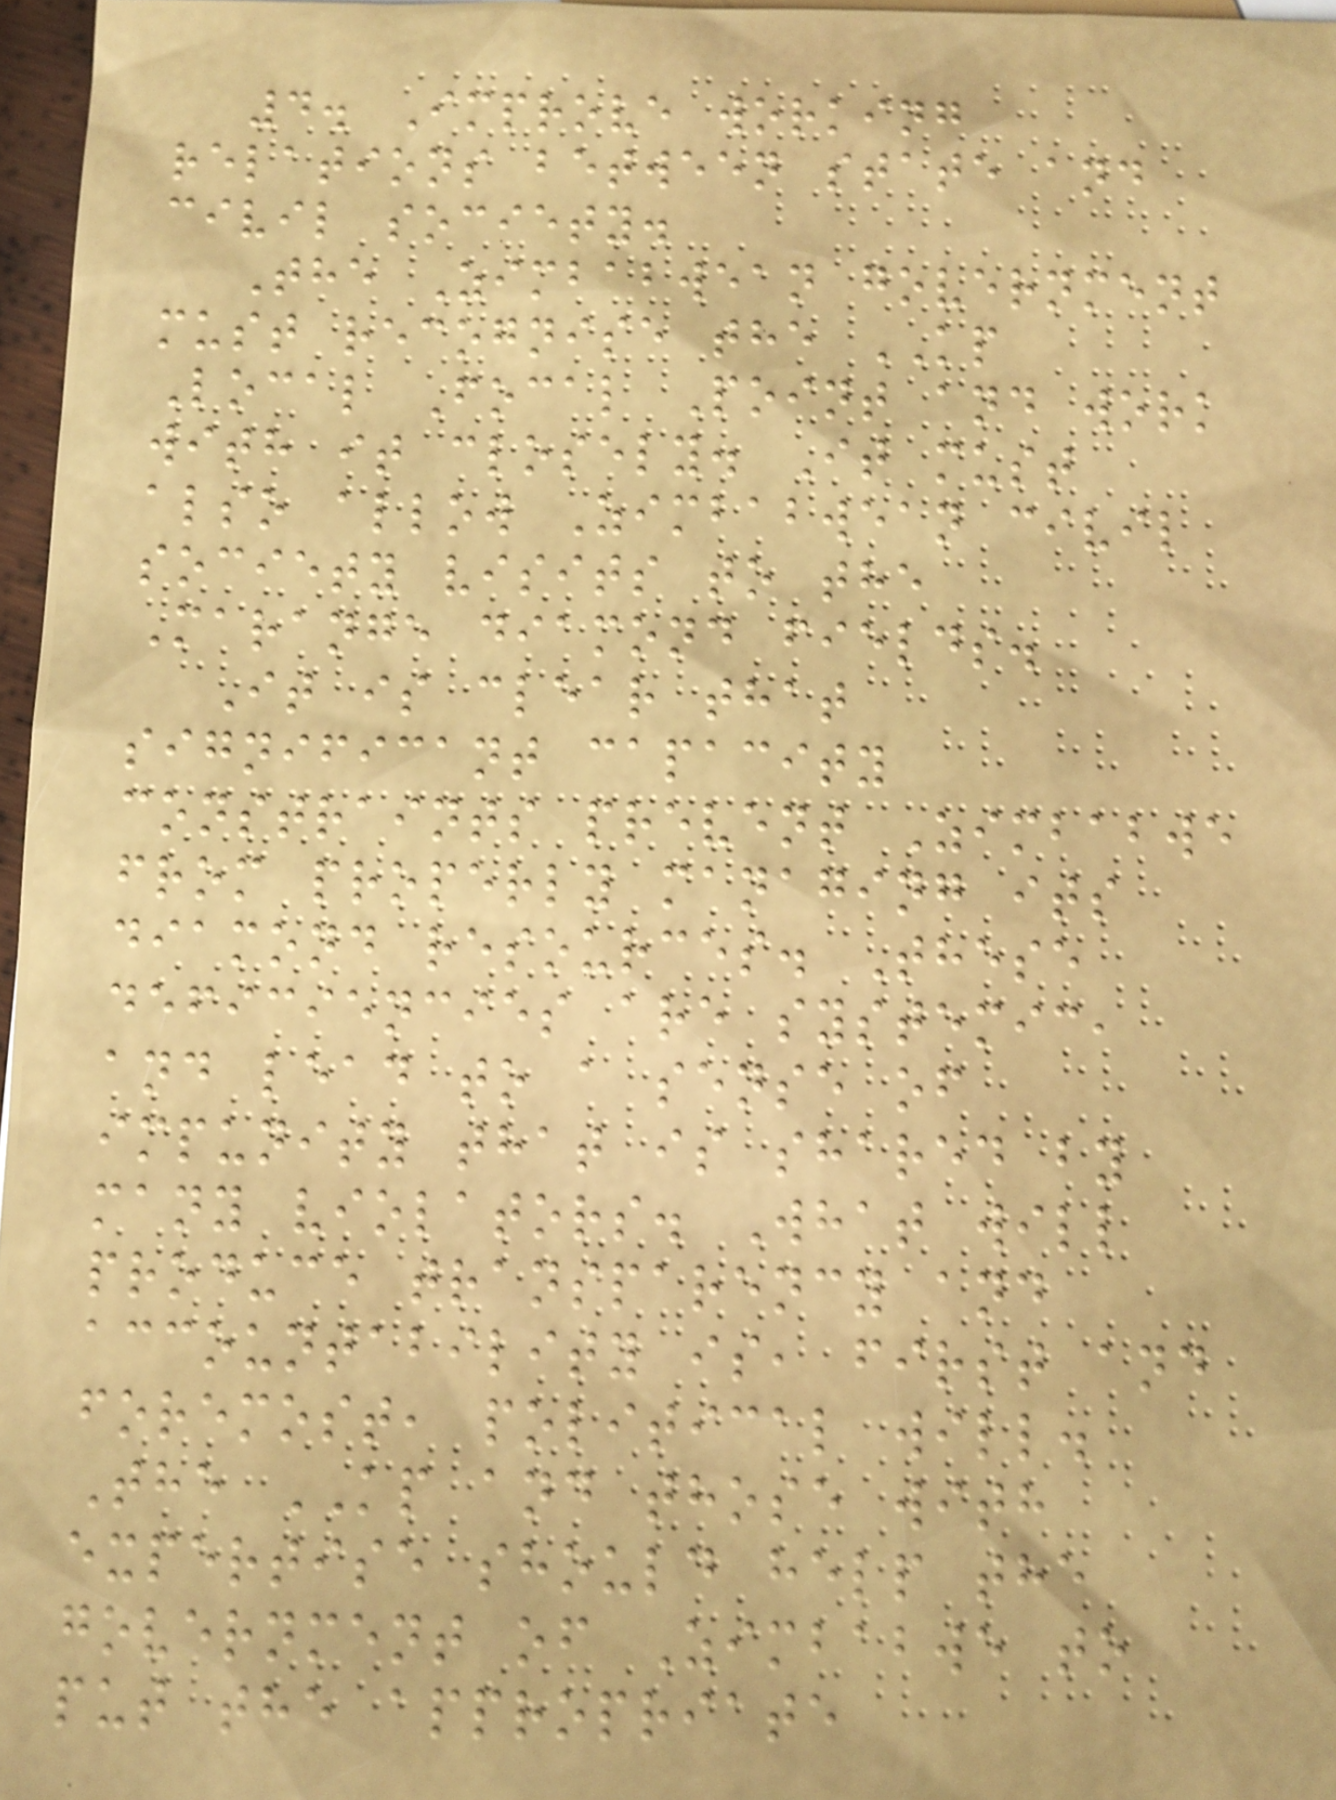4. Improve working
relations between state and
civil society.
The Zimbabwean government
must recognise the KP
Local Focal Point and work
with it closely. It must
also allow Zimbabwean civil
society visits to the
Marange diamond fields.
It is clear that
significant capacity
constraints prevent Zimbabwe
from properly managing its
diamond resources. These
deficiencies are systemic,
and lead to a sense of
impunity that is shared by
many violators. What will
produce transparency and
accountability is, first and
foremost, political will.
The KP and those with
expertise should help the
government of Zimbabwe to
put the appropriate
